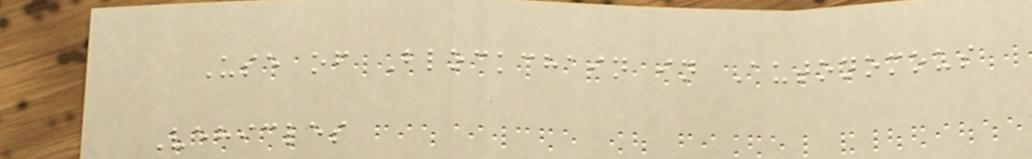Use of Blockchain in Autonomous
Vehicles
